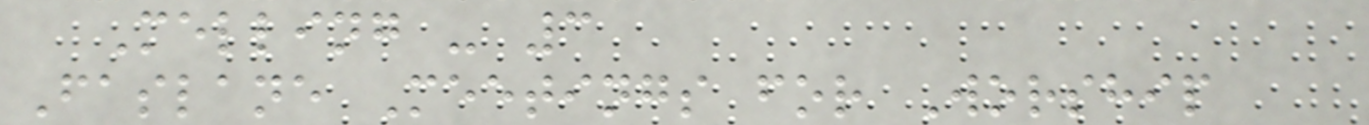Melling - 3
Faslane Meetings for Worship
